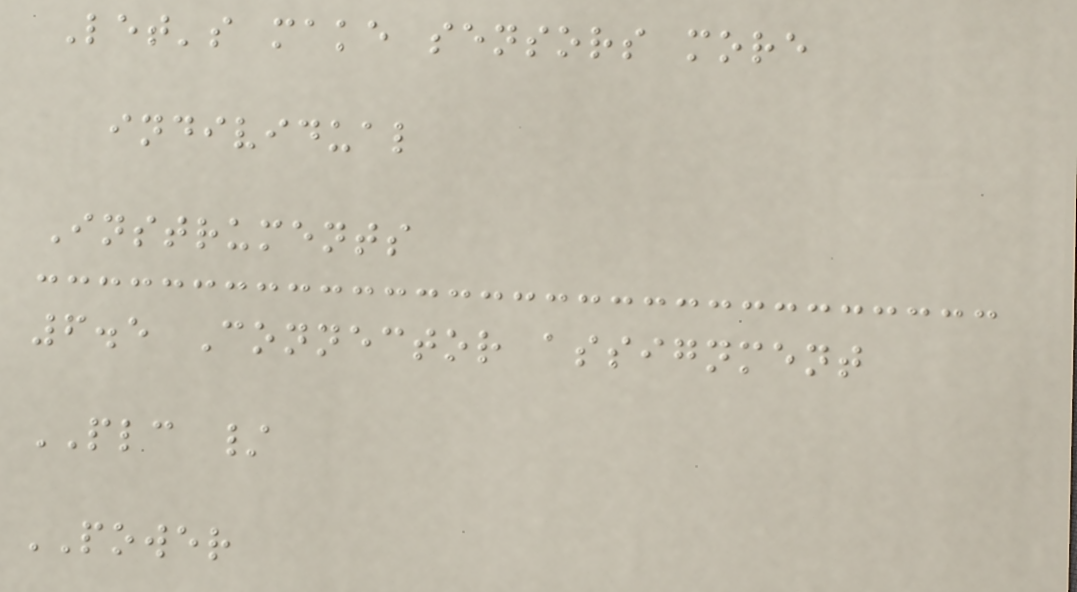Let's make sensors more
individual
Instruments
6.5 Connector assignment
PLC /
POWER
